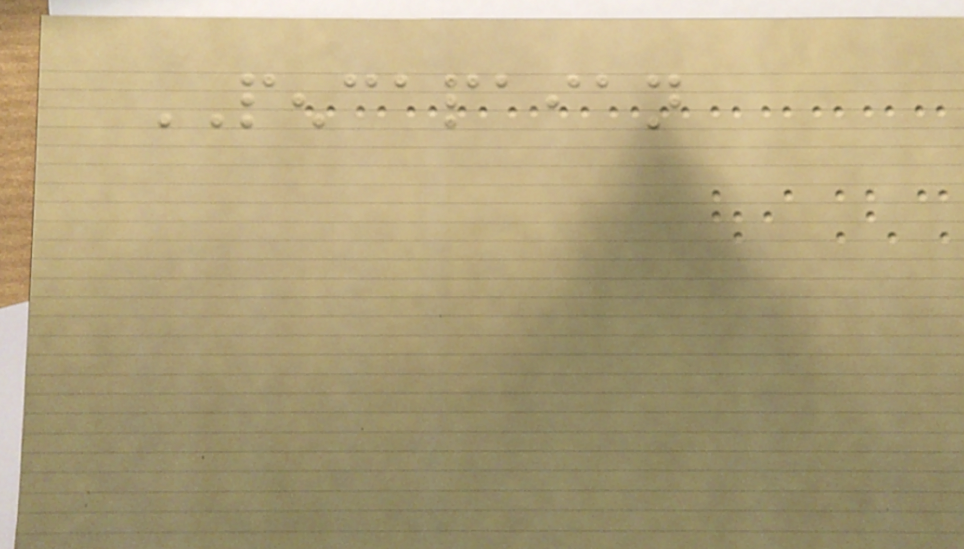PENCAPAIAN
